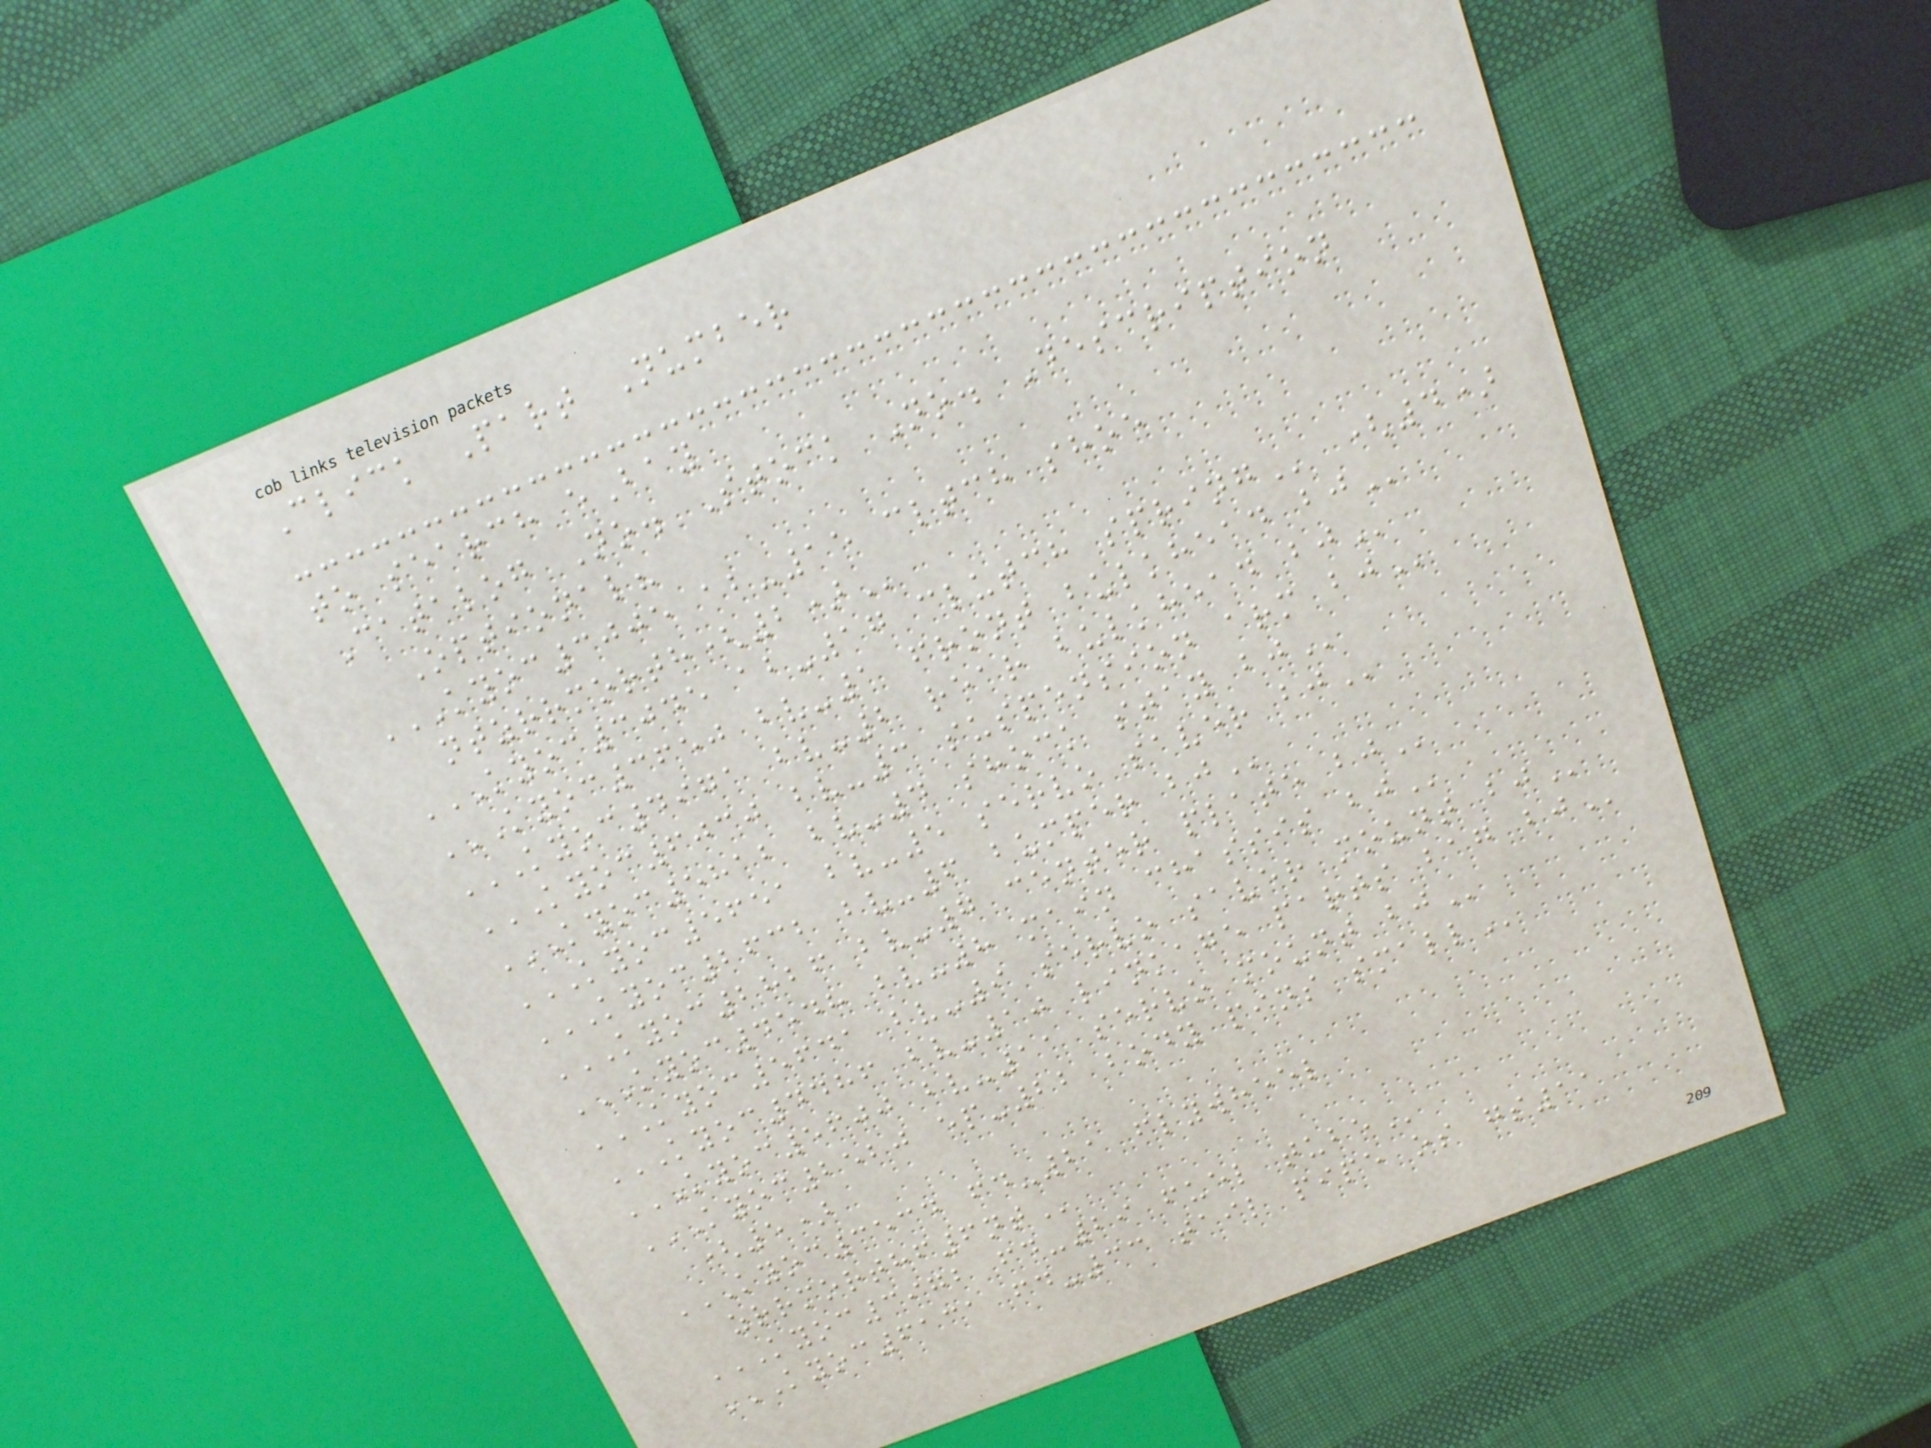Click Part Number
to search eBay
Catalog No. Stock No. Description
Optional?
KYOC3005 AB-15 CLTCH SHOE
NTZRRMORTH(2)
KYOC3045 AB-17 CLUTCH SPRING (4)
KYOC3650 BV-1 FRONT BULKHEAD BJ
KYOC4971 BV-2 REAR BULKHEAD BJ
KYOC6030 BV-3 SUSPENSION ARM BJ
KYOC5812 BV-4 SHOCK STAY BJ
KYOC5651 BV-5 SERVO SAVER BJ
KYOC2632 BV-6 BUMPER BJ
KYOC2826 BV-7 CENTER PLATE BJ
KYOC4548 BV-8 MAIN CHASSIS BJ
KYOC5641 BV-9 SERVO SAVER MOUNT BJ
KYOC4486 BV-10 LINKAGE PARTS BAG BJ
KYOC5600 BV-11 SERVO MOUNT BJ
KYOC2520 EP-22 BODY PINS SMALL
(5)
KYOC3534 FD-21 FLYWHEEL
ZRRMORTHF6NT
KYOC3972 FD-29 FUEL TUBE
KYOC6131 FD-33 TAIL PIPE OS GS11
